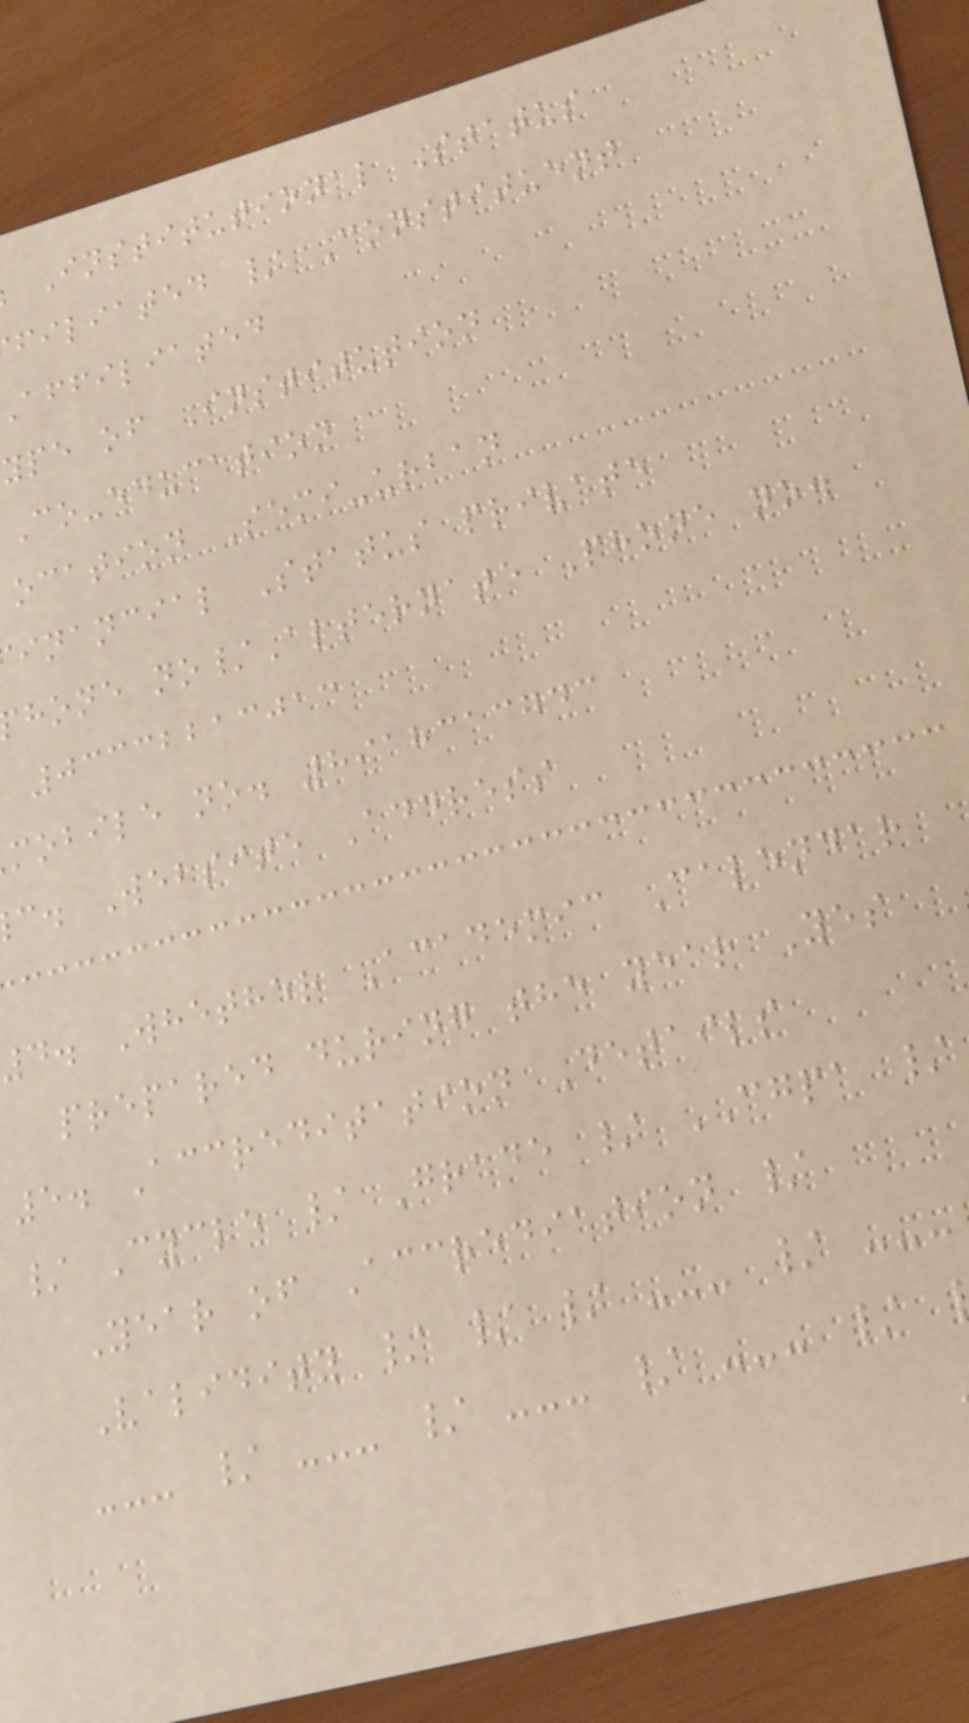Institutional Status
filiated / Constituent
affiliated
ype of Institution
Co-education
ocation Semi-urban
inancial Status private
hone no/Alternate Phone no.
03332213013
mobile no. 8918313743
c. Website Address
4. Whether Academic Calendar
prepared during the year Yes
5. Accreditation Details
/ Cycle / Grade / CGPA /
Year of Accrediation /
Validity / / / --- / ---
--- / --- / --- / --- /
